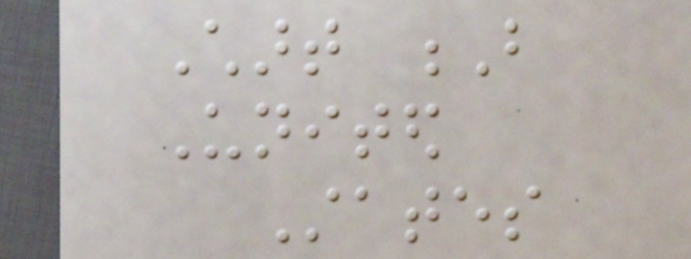Chart B
United
States
